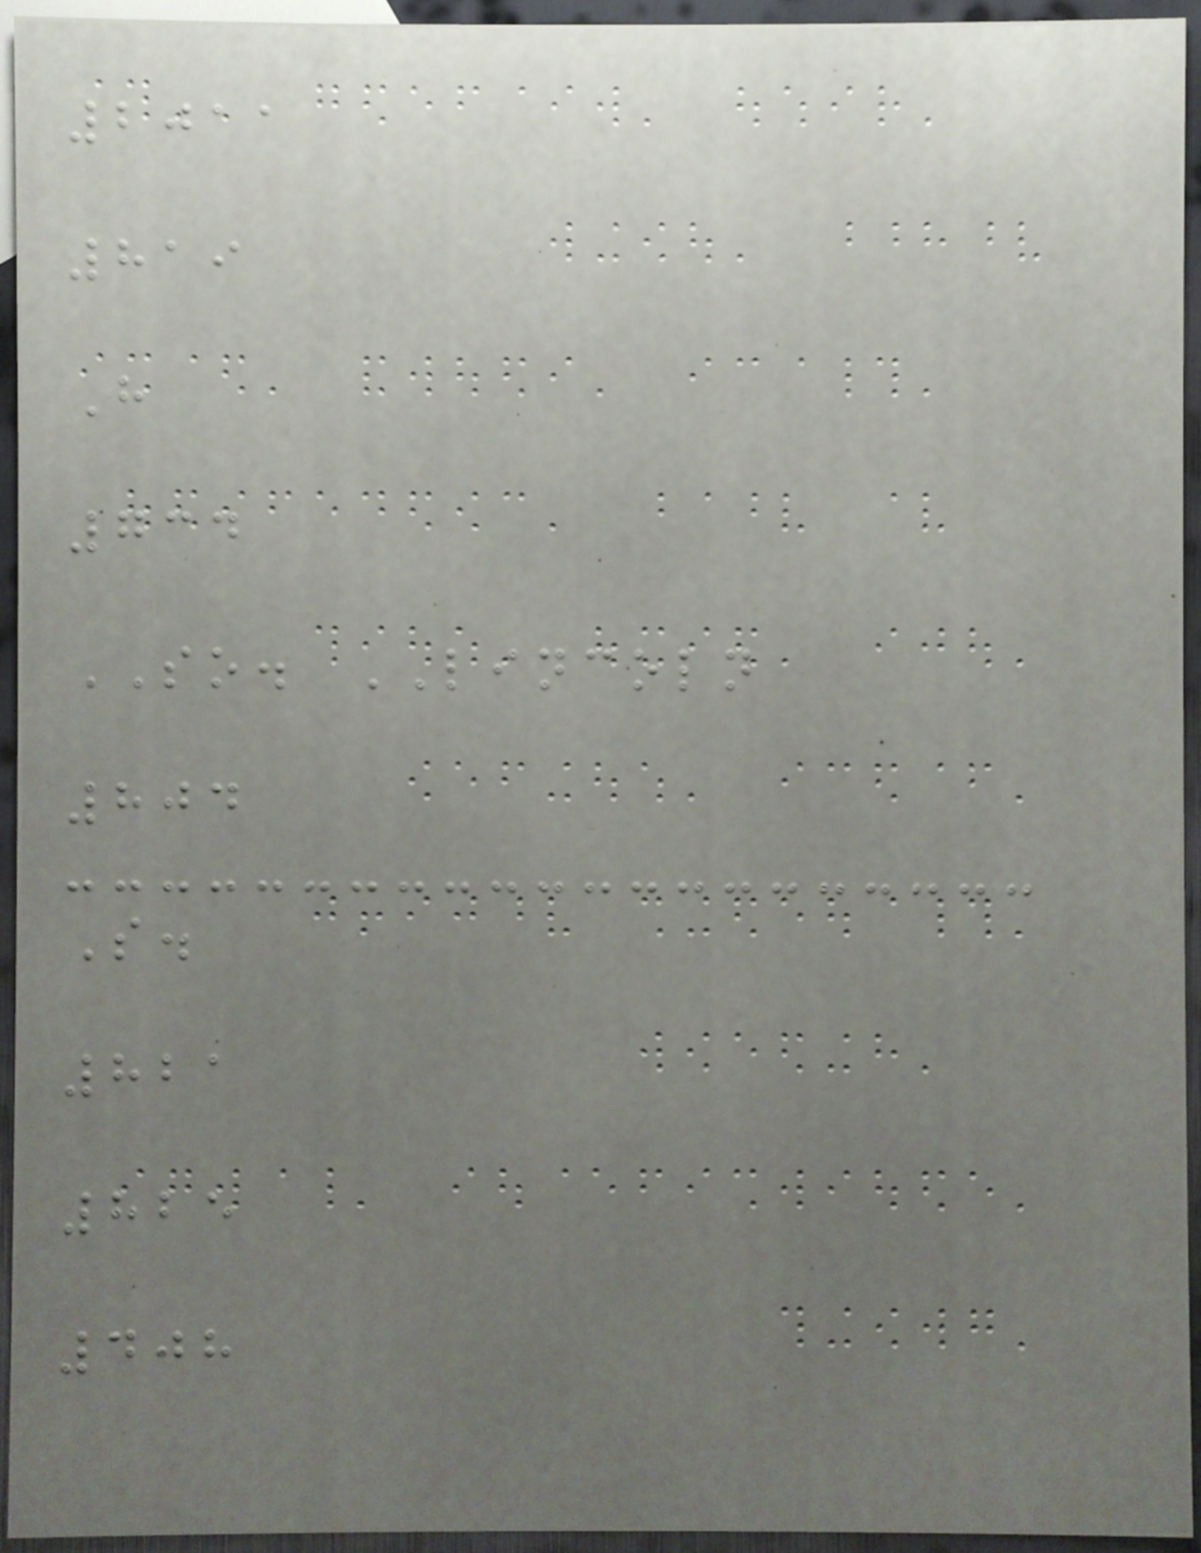2011
819
H
734
SO. LINCOLN
804
S.
821
825
408
